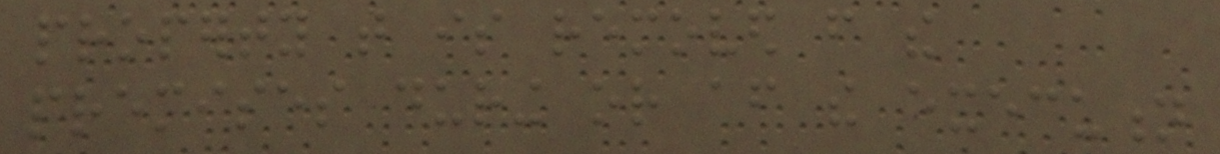property that is removed from the
premises during or after the execution
